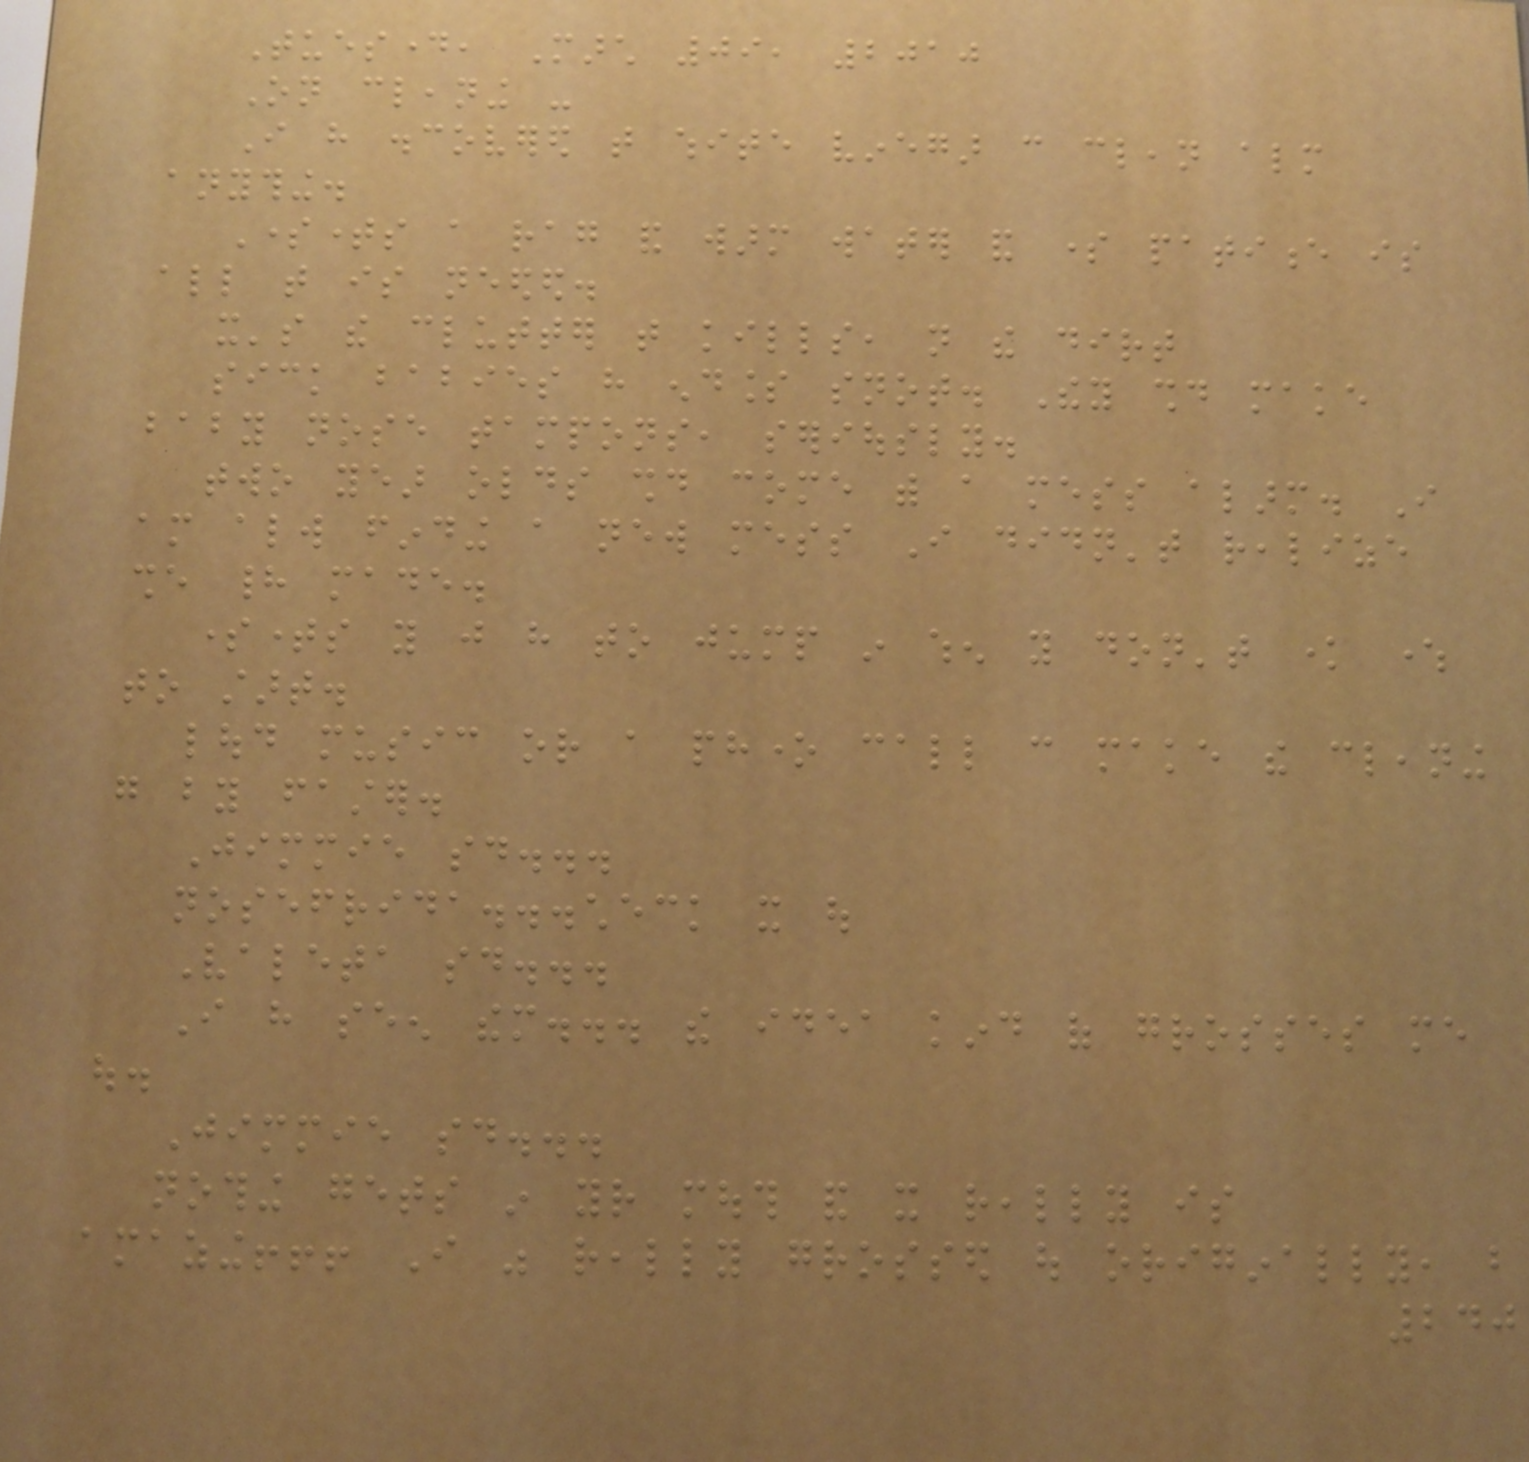Tuesday, March 09, 2010
On cleaning -
I have discovered that white vinegar can clean almost
anything.
Sometimes a rag and warm water and some patience is
all that is needed.
it's the clutter that kills, not the dirt
sick babies have endless snot. They should make
baby nose tampons, seriously.
two year olds should come with a mess alarm. I
am always finding a new mess I didn't realize
she had made.
sometimes you just have to jump in when you don't know where
to start.
loud music or a phone call can make the cleaning
go by faster.
Jimmie said...
nosefrida...check it out
Valeta said...
I have seen them... the idea kind of grosses me
out.
Jimmie said...
nothing gets in your mouth and it really is
amazing!!! I was really grossed out originally, but
240
